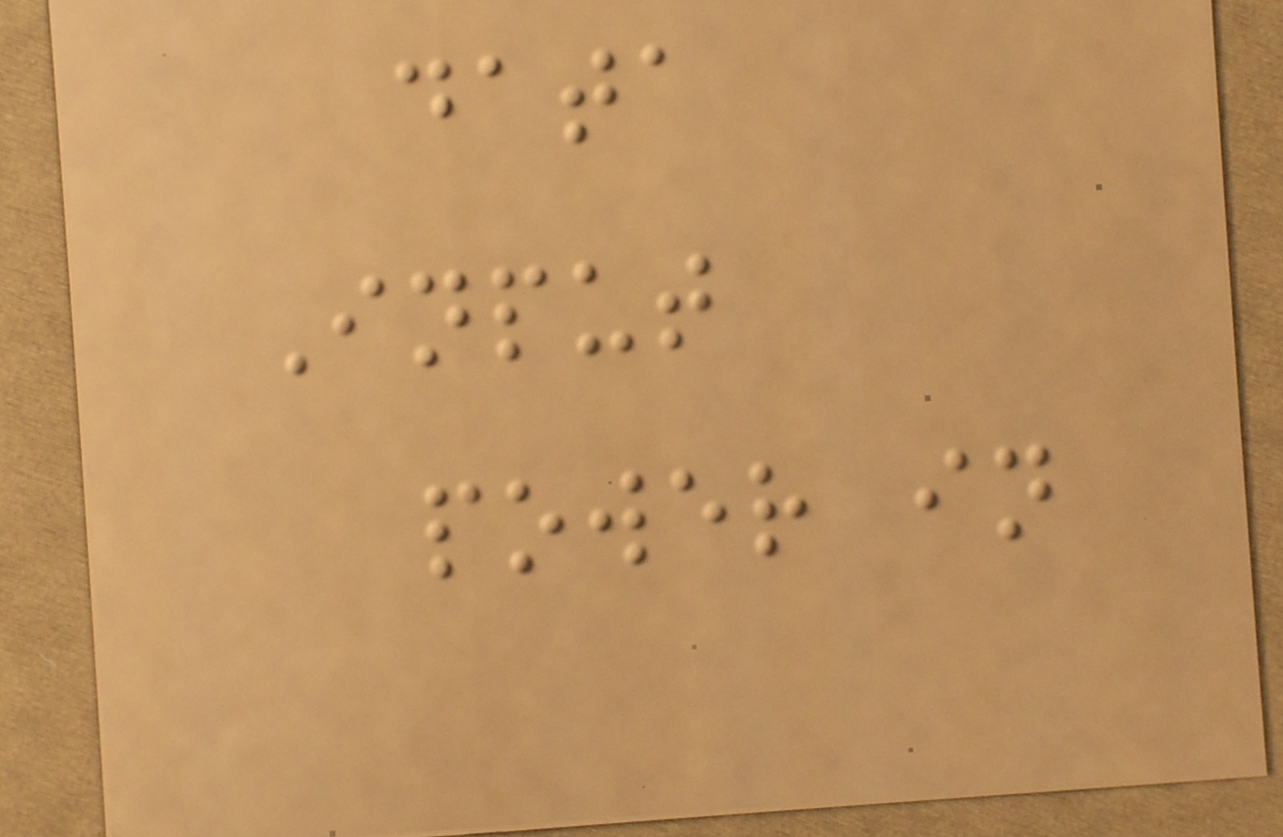data
Input
power in
